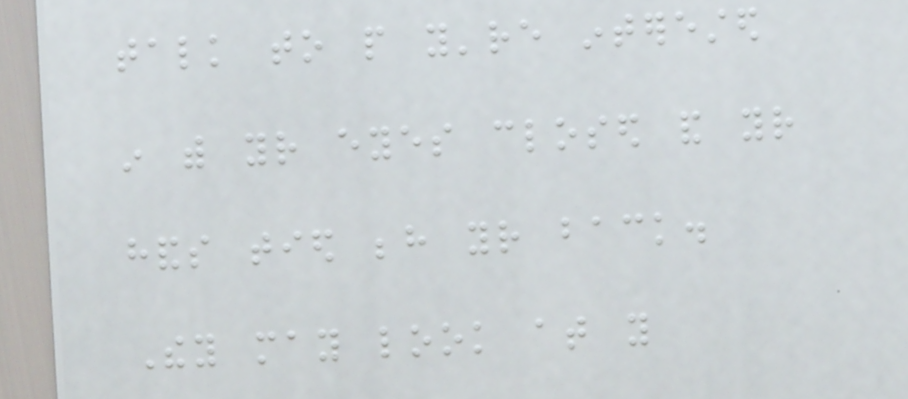talk to people you're interested
in with your eyes closed and your
hands tied behind your back.
They may look at you
